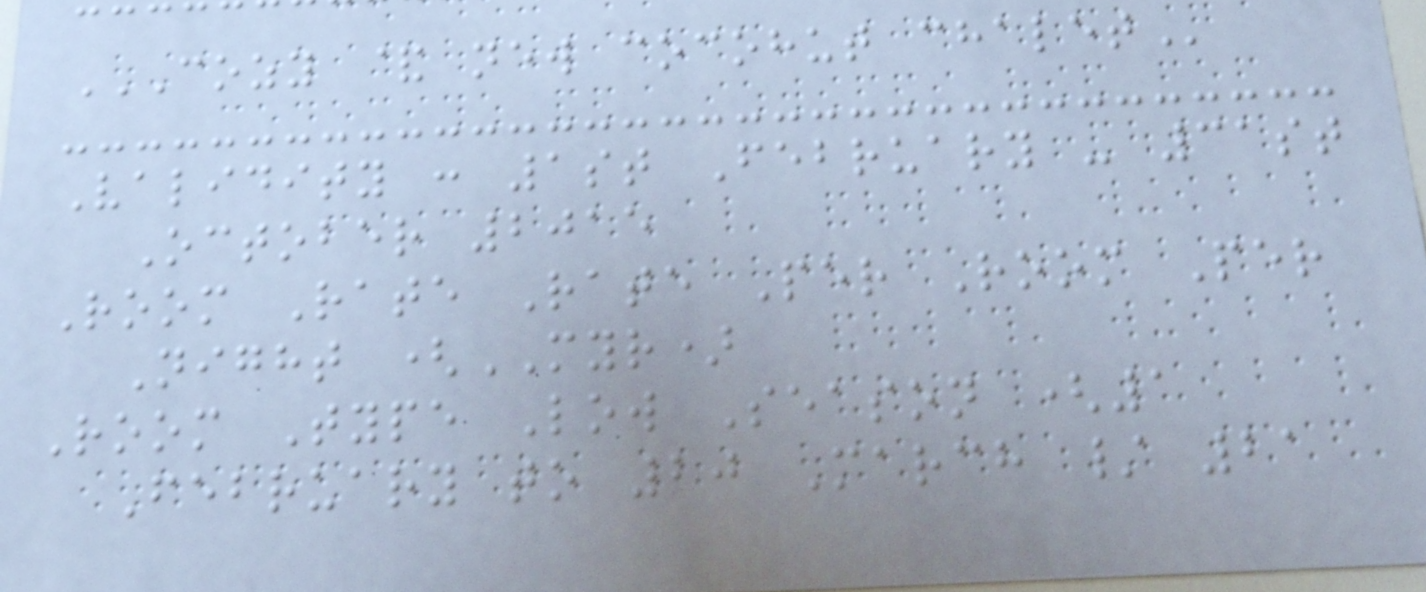COZY & NEW COCOHUT CHALET
Validity : 1st February - 31st
October 2015
Room Rate Rate Per Room Per
Night (MYR)
Room Type Low Season (1
February to 20 March / 21
